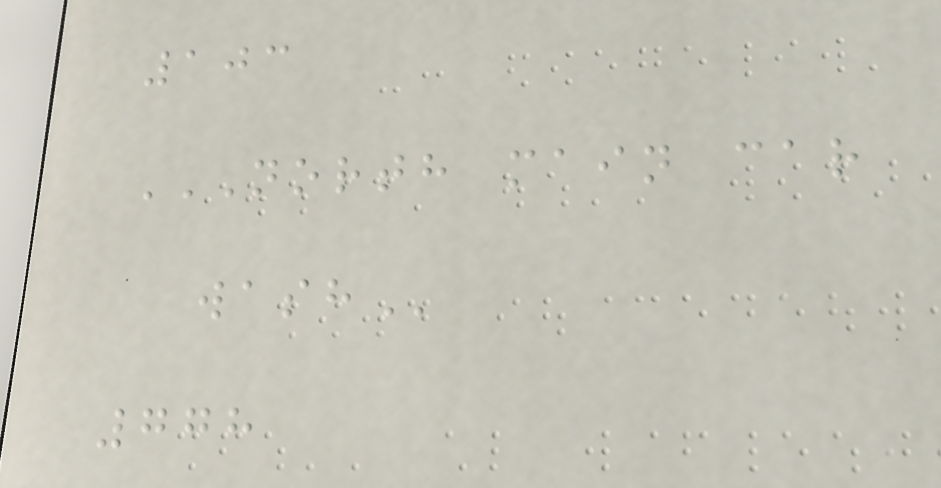103
NORTH MAIN CAR
WASH
778
